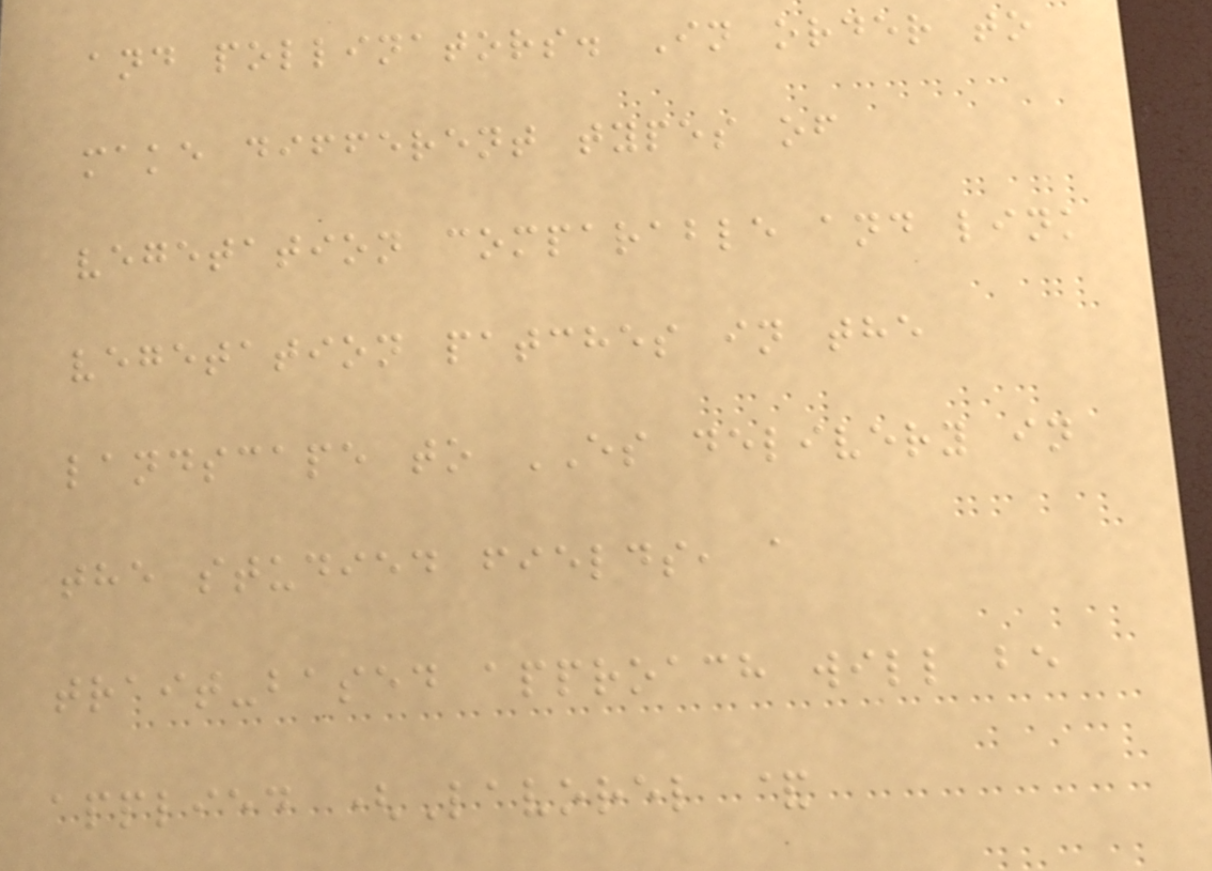and pollinators. In order to
make different types of
vegetation comparable and link
vegetation patches in the
landscape to ES delivery in
the studied fields, a
trait-based approach will be
applied (Lavorel &
